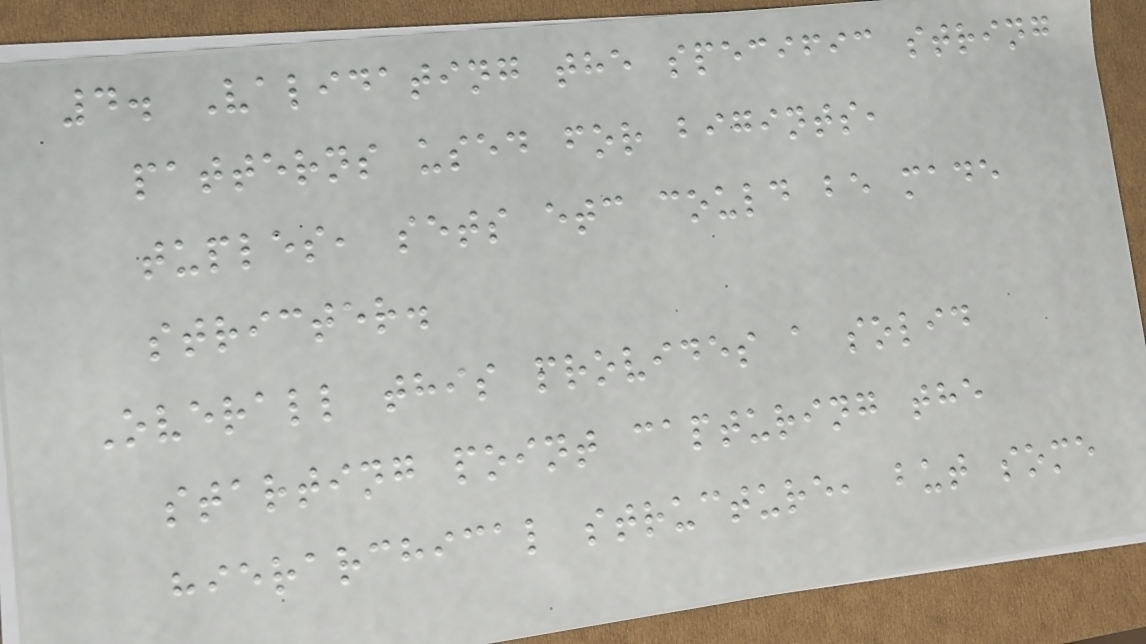4. Validating the specific string
patterns used for bigints,
tuples, sets etc could be made
stricter.
Overall this provides a solid
starting point capturing the
hierarchical structure, but some
